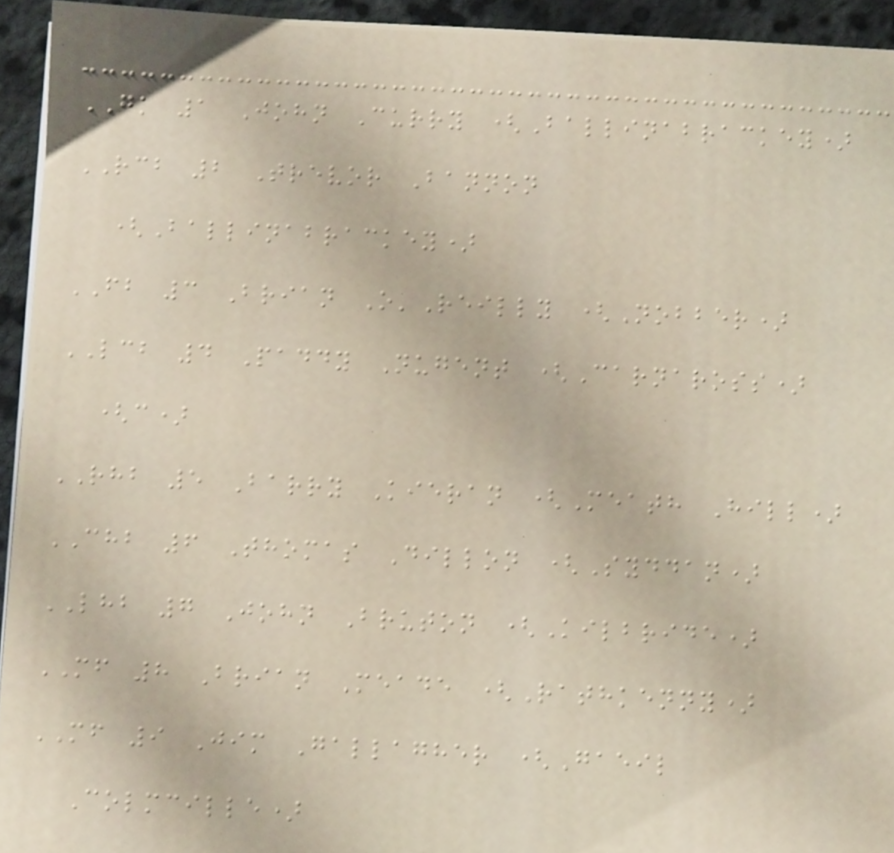GK 1 John Curry (Ballinabrackey)
RCB 2 Trevor Bannon
(Ballinabrackey)
FB 3 Brian O'Reilly (Nobber)
LCB 4 Paddy Nugent (Carnaross)
(c)
RHB 5 Barry Kieran (Meath Hill)
CHB 6 Thomas Dillon (Syddan)
LHB 7 John Bruton (Kilbride)
MF 8 Brian Meade (Rathkenny)
MF 9 Jim Gallagher (Gaeil
Colmcille)
